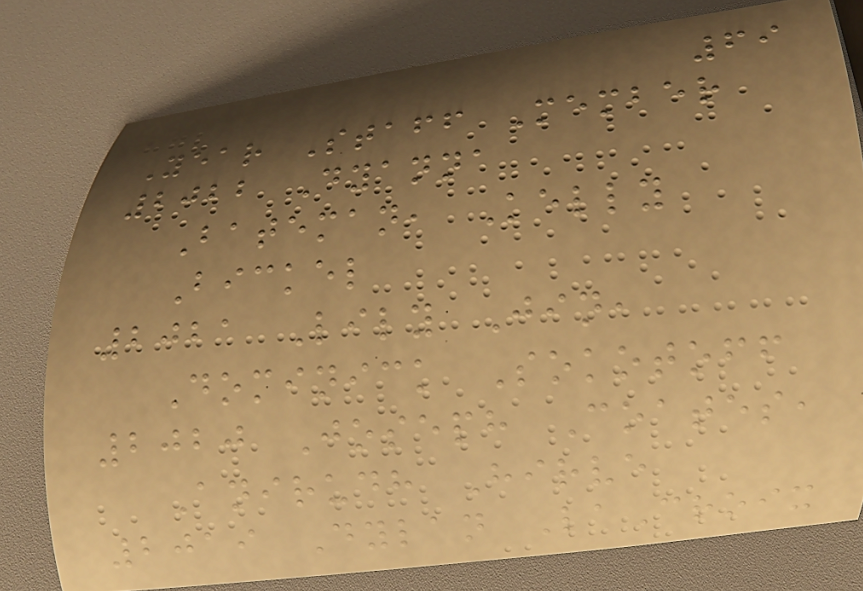69
Year Staff Member
2022 Dyanna
Bateman, Kelly
Bickel
2021 Lily Jin,
Dominick Sokotoff
2020 Joseph Coates,
Anirudh Hirve
2019 Dylan LaCroix
